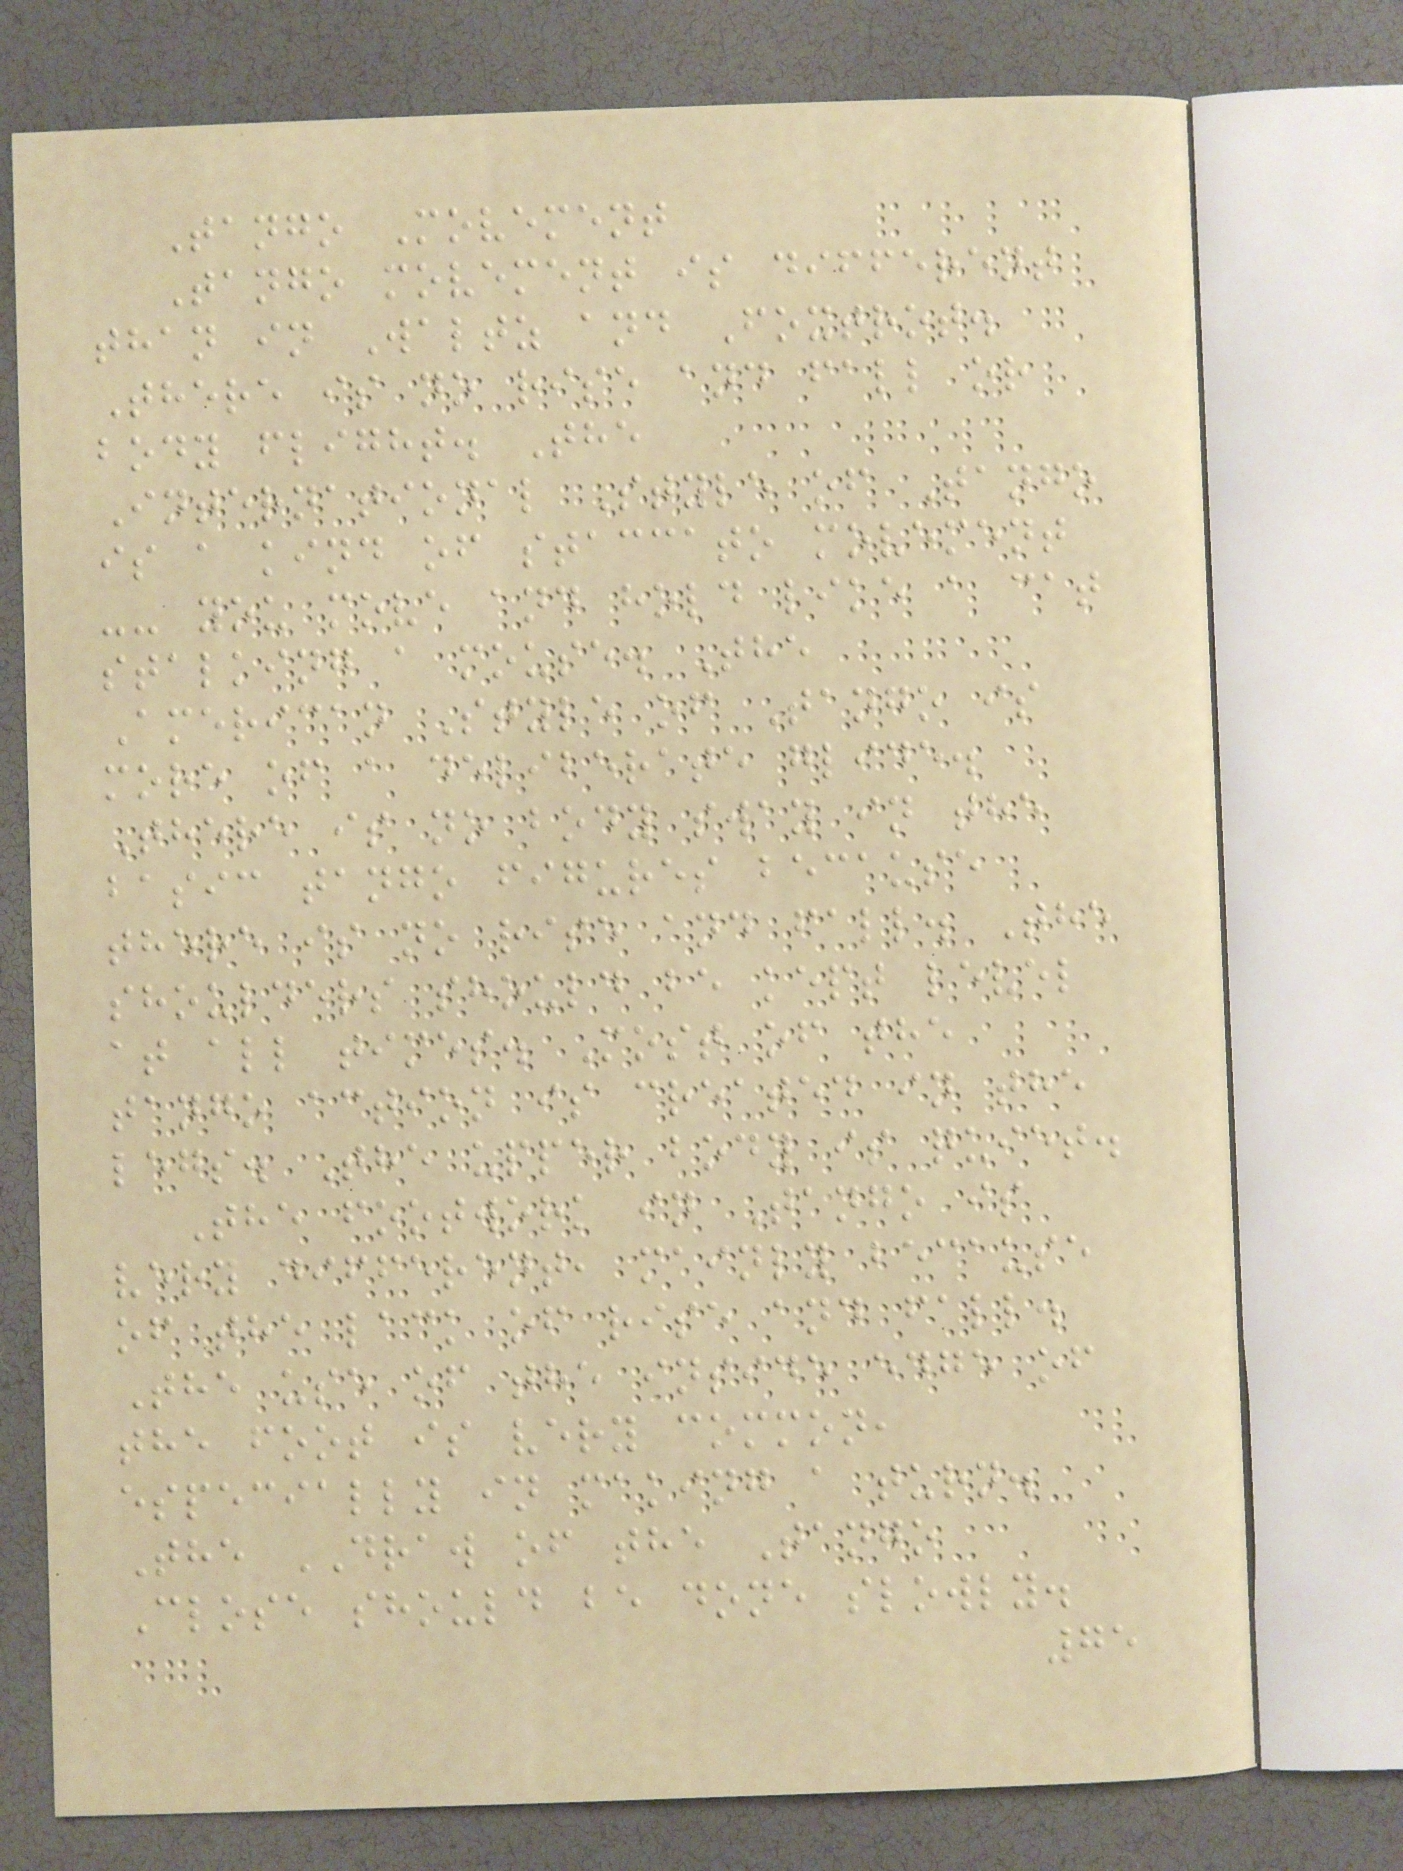Tango Movement
Tango movement is different
than in Waltz and Foxtrot.
There is no rise and fall or
body flight. The
International Style of Tango
is a kind of staccato movement
-- you move and hold like a cat
stalking a mouse. The
American Style of Tango is
more of a deliberate glide.
There is no body sway in the
basic tango figures because
there is no rise and fall. The
shoulders should be kept level
at all times. Most of the
tango action is created in the
legs. The upper body is quiet.
The footwork in Tango is
very different, mainly because
of the lack of rise and fall.
The use of the inside edge of
the foot is very common,
especially in making a turn.
The DRAW of the Tango
Close should be done slowly.
75
